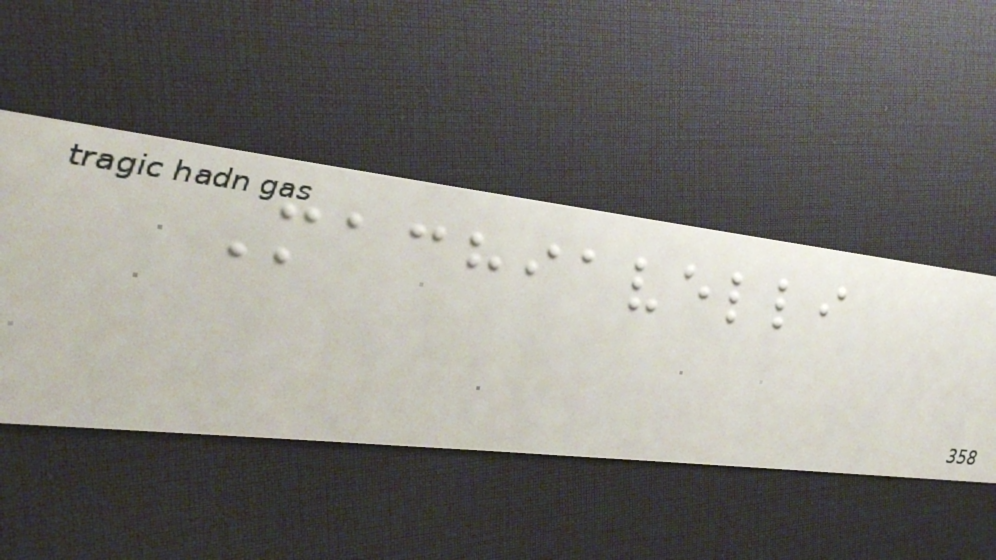Machiavelli
